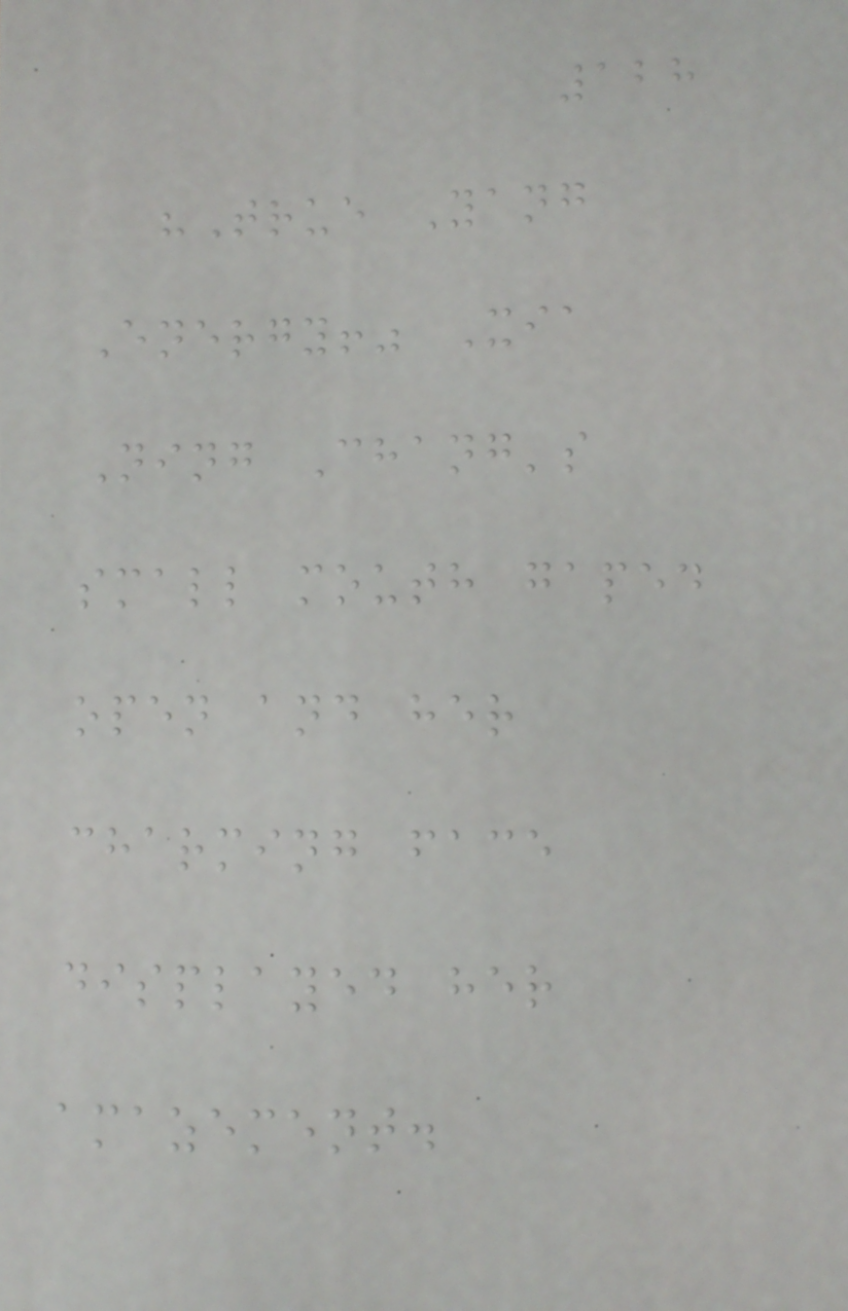128
"True Yang
Energy!" Xia
Ning Chang's
small mouth gaped
open and her
charming face
displayed her
amazement.
